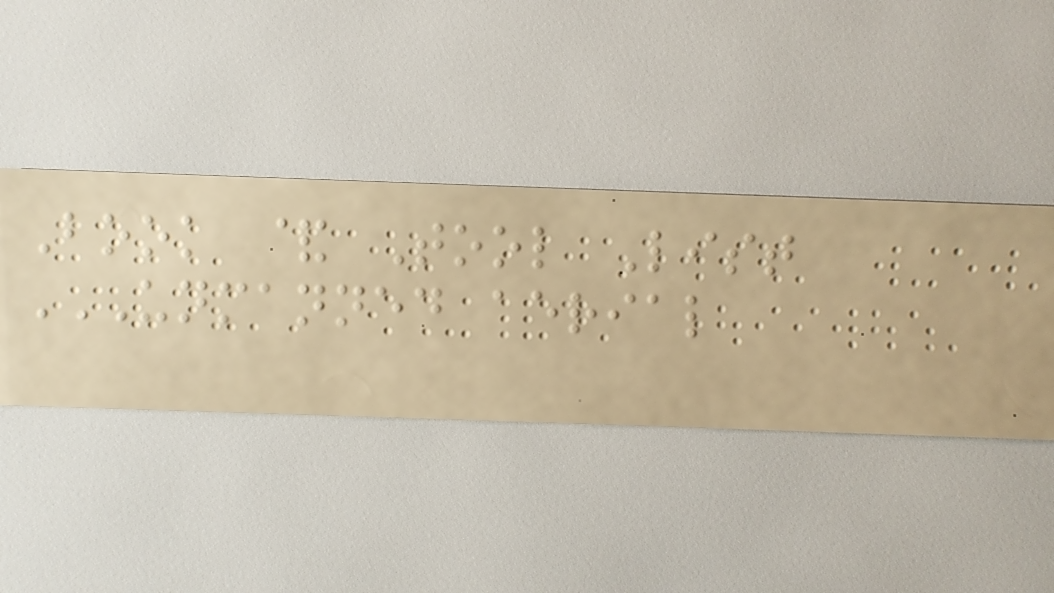Book & Tool List
UNMANNED AERIAL
